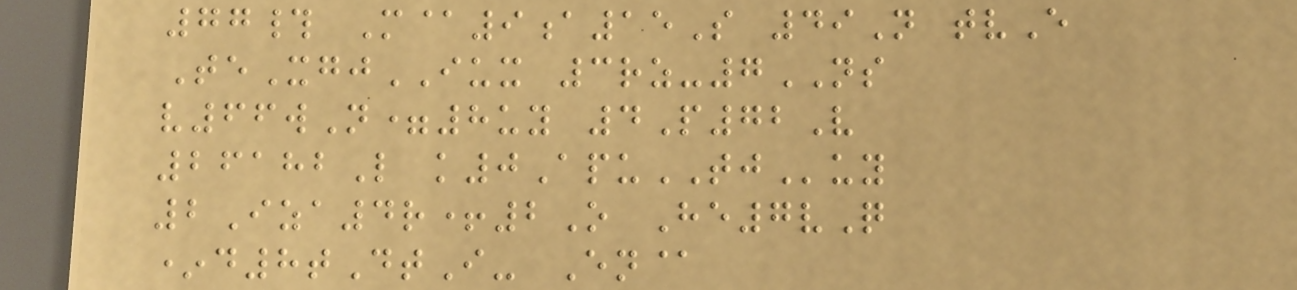77# M@9a15S 49N tvE
TeXgjIUX 3rz-7NS
v66wN=8uy 4P72V
26182L k0ApuTJuy
2Iza4r+2O He7vQ
*d8tDtI- En@
